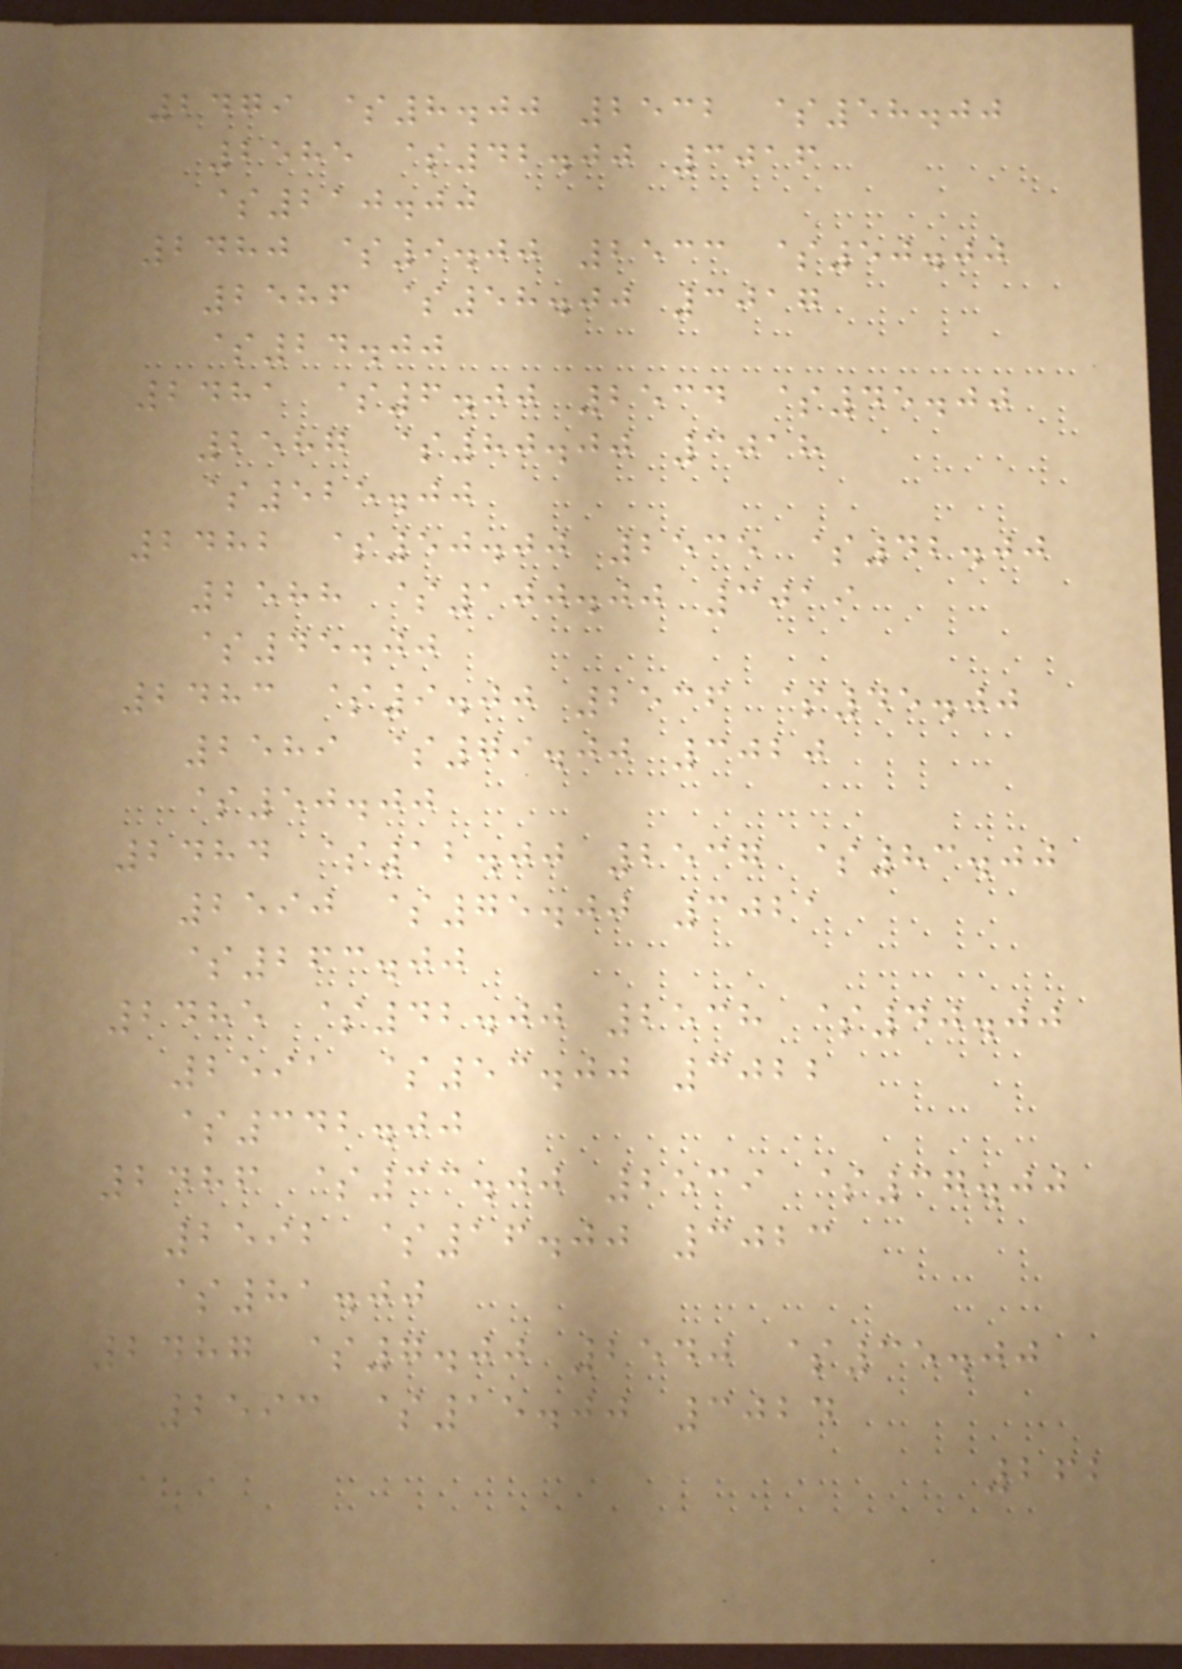2479 $8.00 2532 $58.00
2585 $42.00 3016
$210.00
2480 $9.00 2533 $50.00
2586 $58.00 3017
$24.00
2481 $6.00 2534 $45.00
2587 $80.00 3018
$525.00
2482 $50.00 2535 $42.00
2588 $100.00 3019
$45.00
2483 $9.00 2536 $45.00
2589 $79.00 3020
$50.00
2484 $12.00 2537 $83.00
2590 $75.00 3021
$263.00
2485 $42.00 2538 $40.00
2591 $53.00 3022
$342.00
2486 $33.00 2539 $37.00
2592 $16.00 3023
$81.00
2487 $7.00 2540 $35.00
2593 $15.00 3024
262
